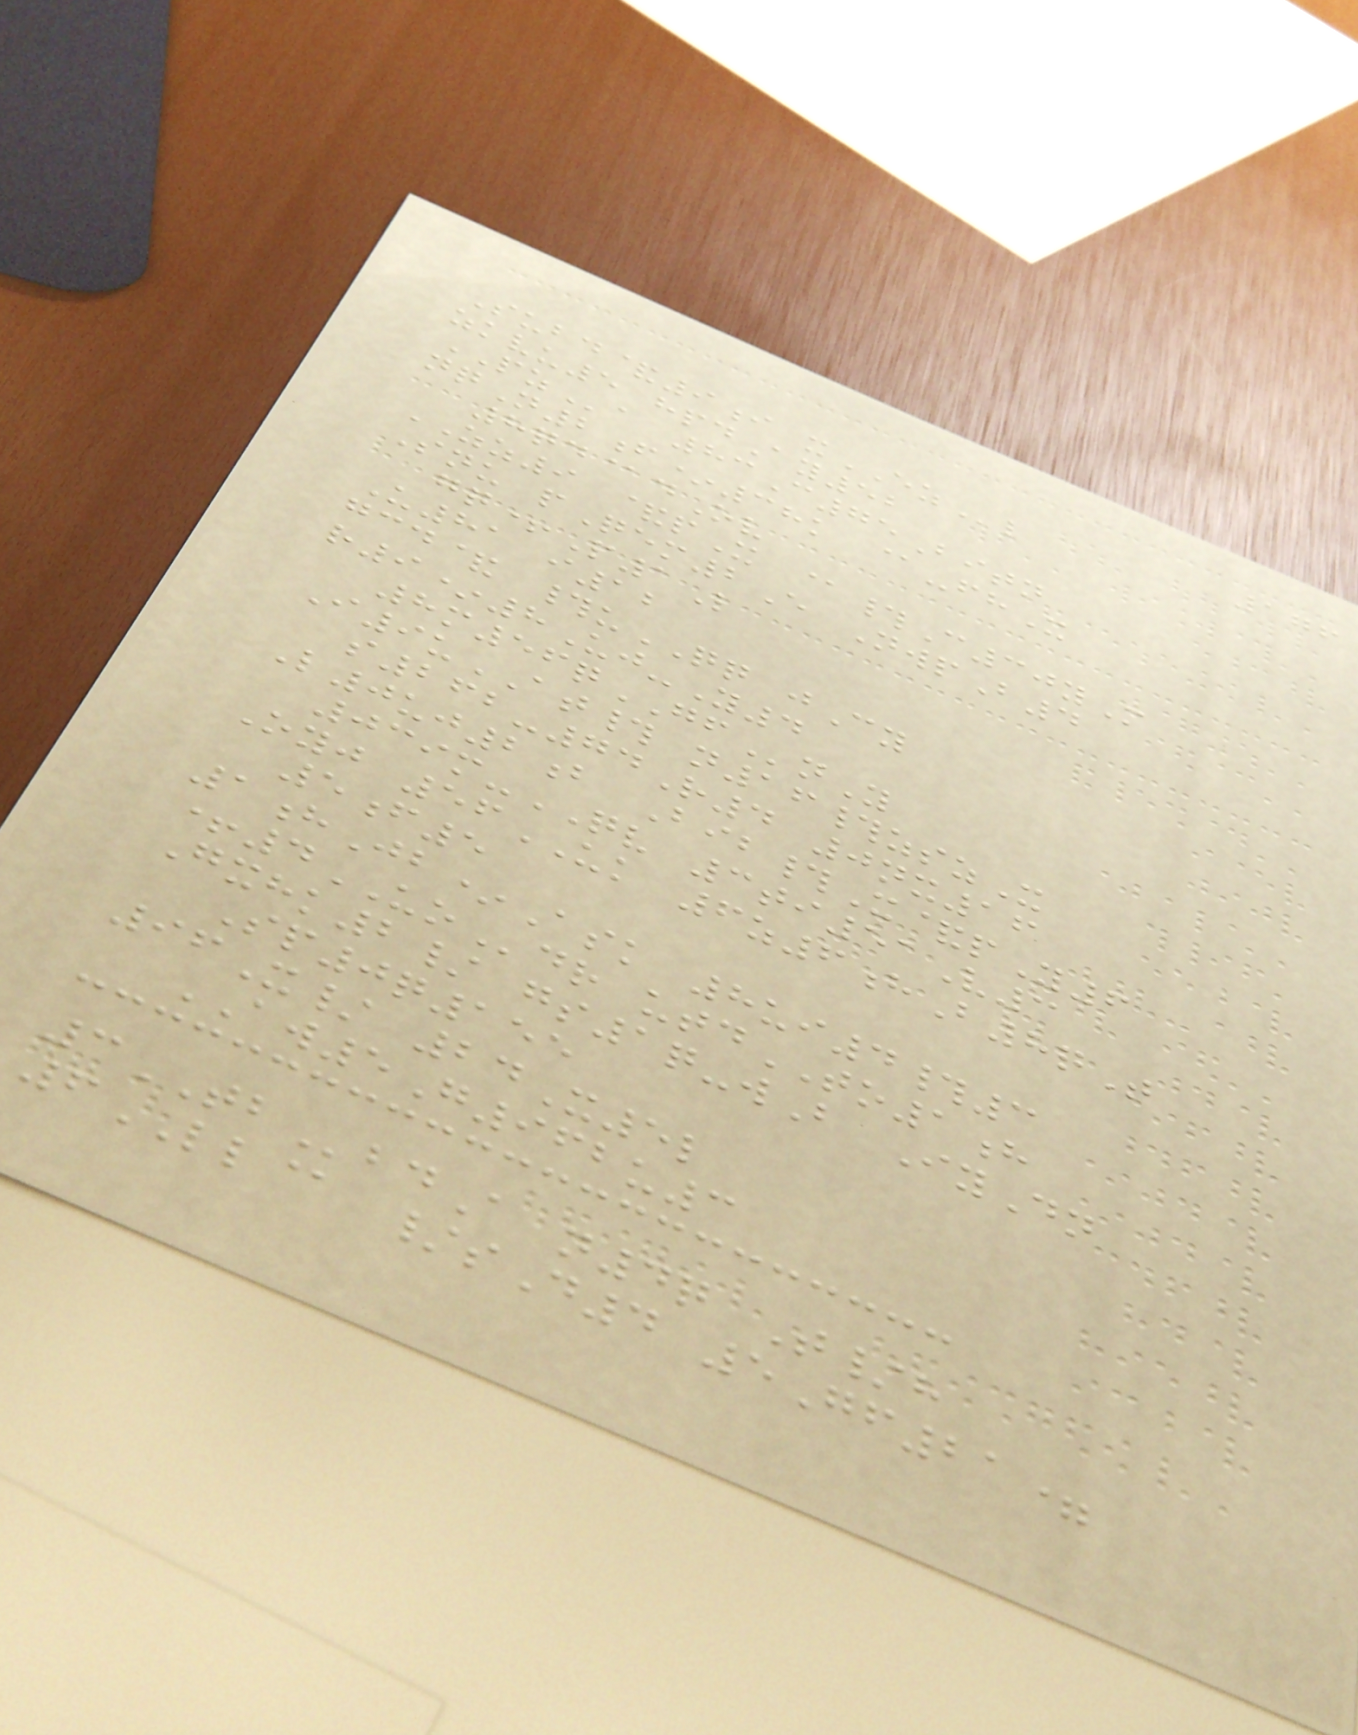176
Subd&9i xEZl
zkvu5 hpdAy52
PZa 83C75Bitn
nqN2f*38k @-fhX
8qd@dOv
ZZ9 &pX @#C30yM
Snu pQem2E NwpB4
gq+P1L
U81 i12
gcd& #uQQ jCy
r9*8Uj-Y4
8m56qGFnY
I9uAT# n16#zszX
s262-74R4 0nx16
L0uj2b Bib#X&pY6
039m-QV 3ti51V3
Oyj 56UK 6z6hB8qT
5f5
1hJb*Ask 8ui4#3
+4UOdr utdTO1h
Gxhk2/ gs1q-wB IyDn
Sp0q155
96X/ 24X5l
AW5G962u3
3TBbdA n4q T/h
6LL@ /sD4 5Gf21=
